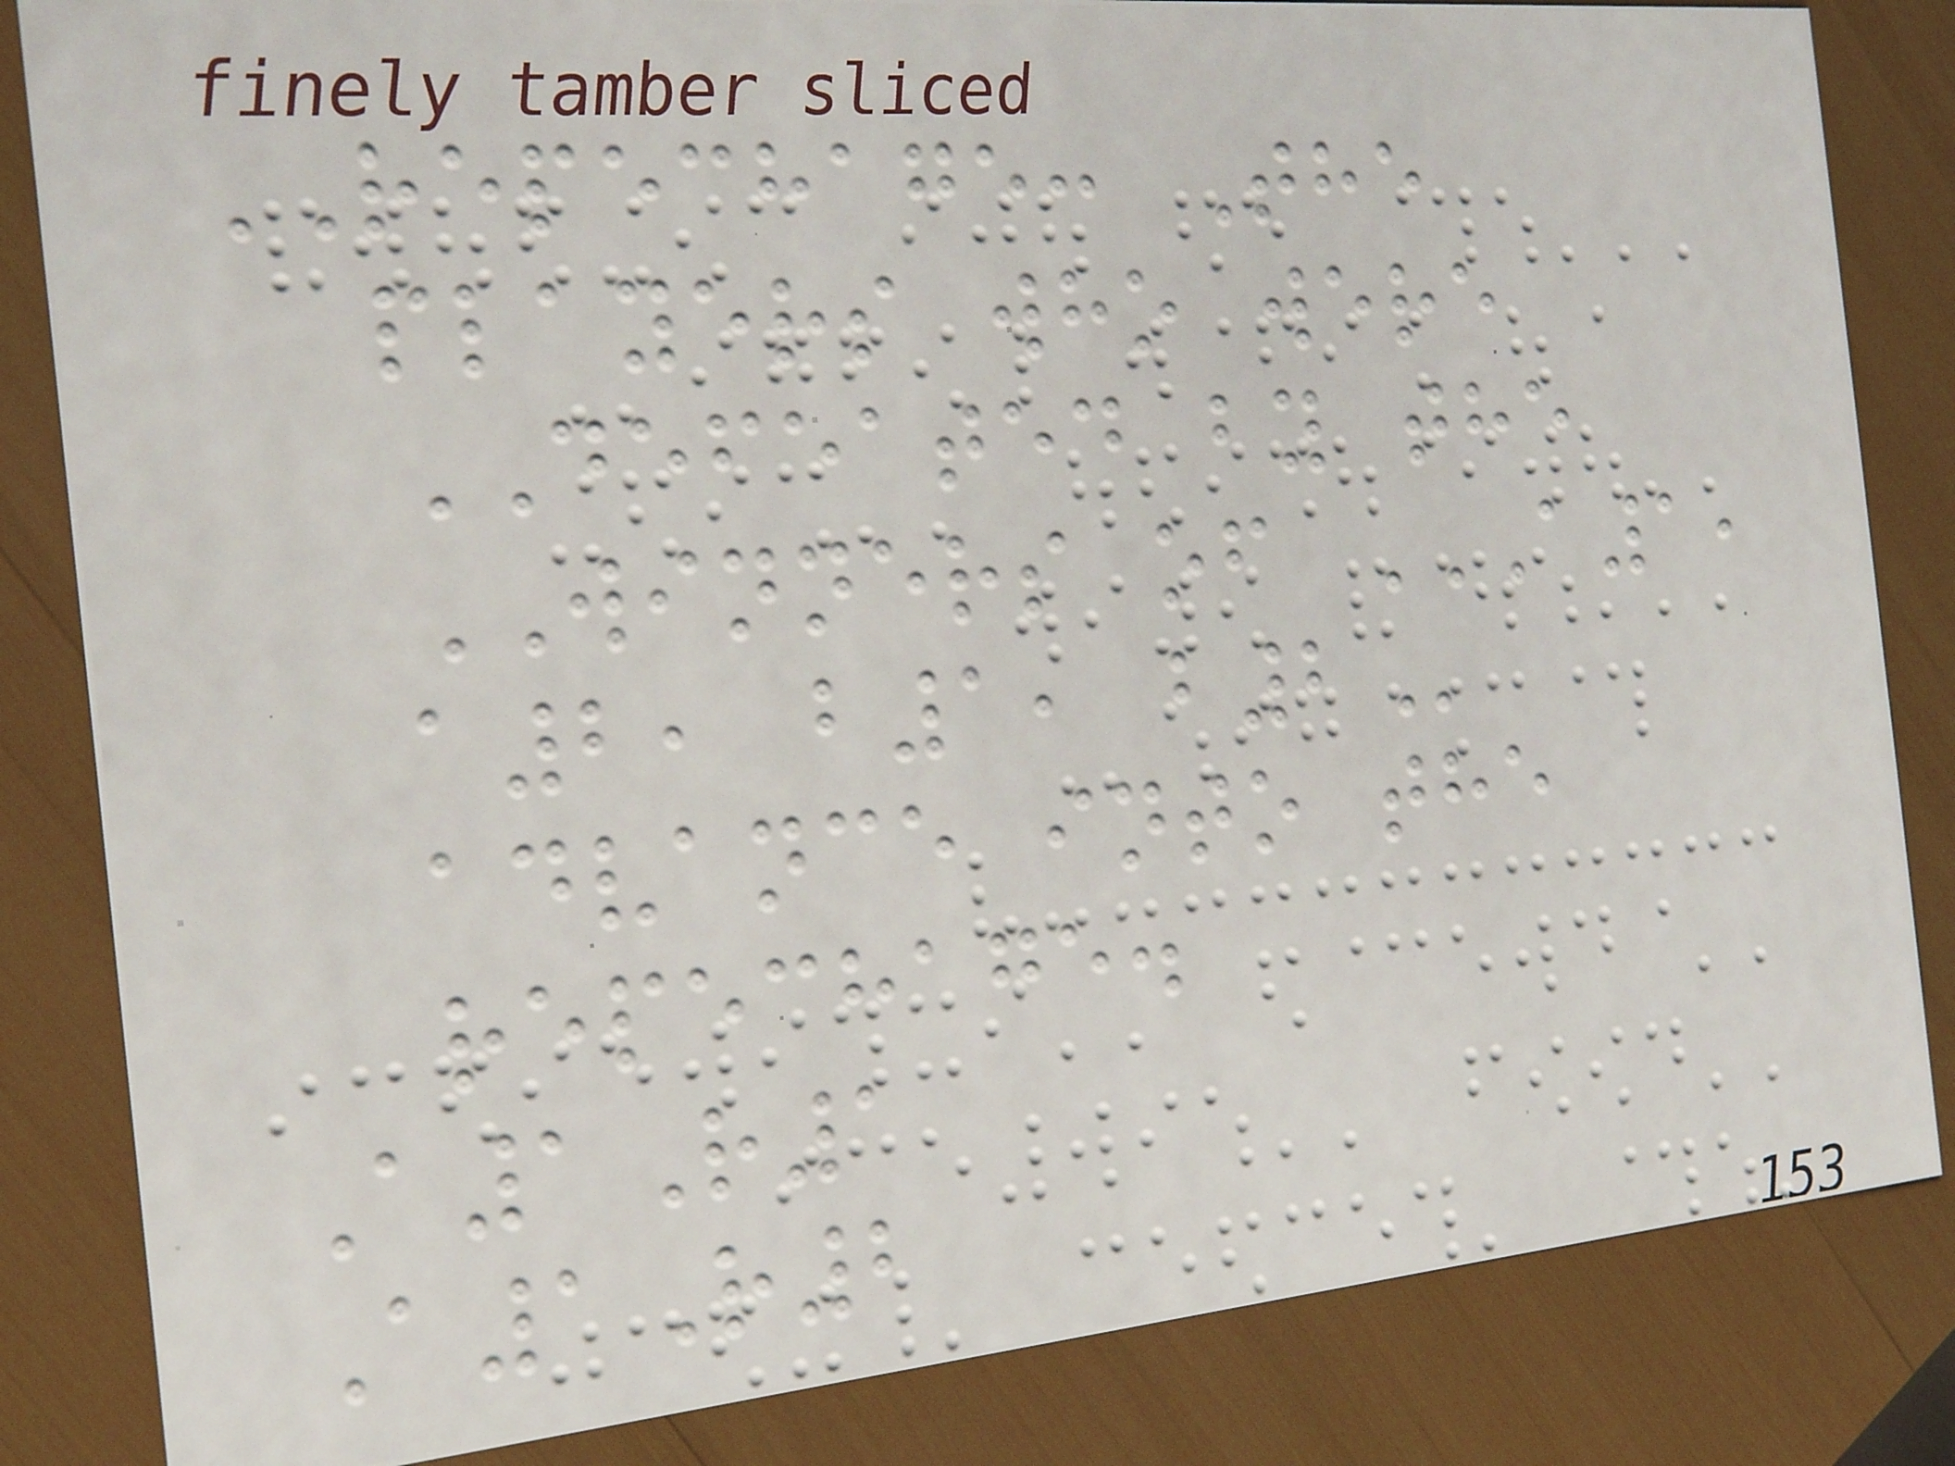REPECHAGE: The
players who were
DEFEATED by the
WINNERS of A1,
A2, B1, B2
advance into the
repechage.
A1R1
A1R2
